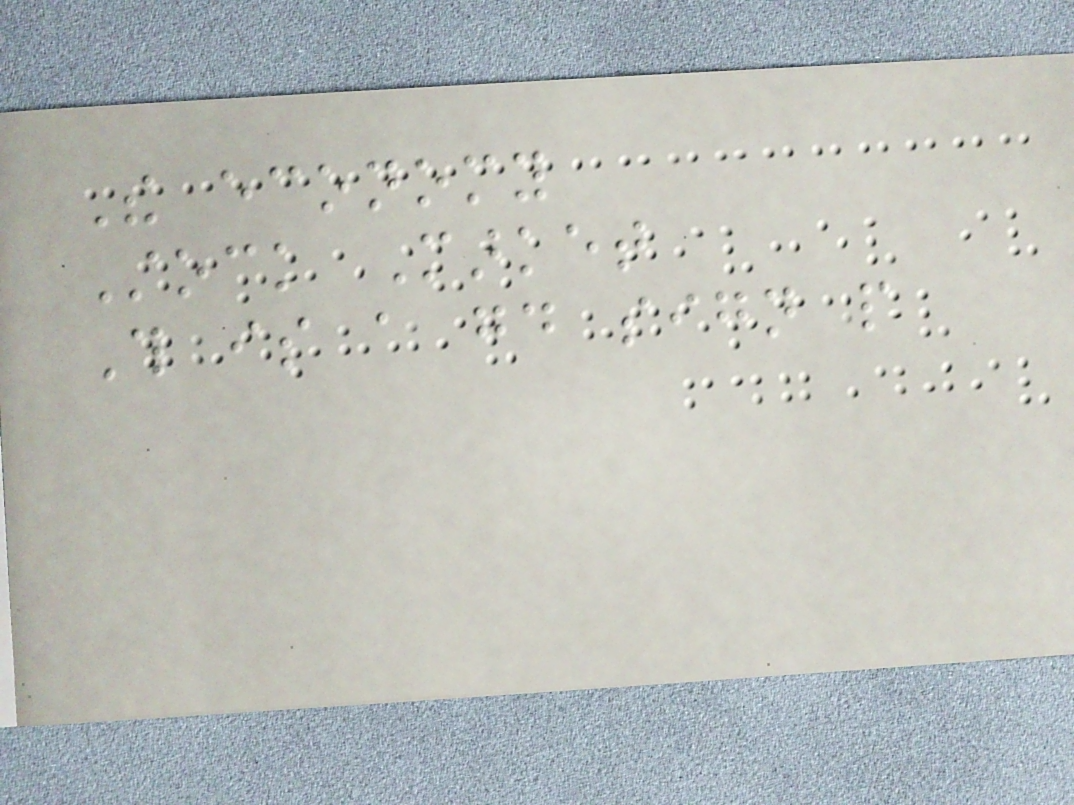The economy
Stock Market
This is a good sign people
